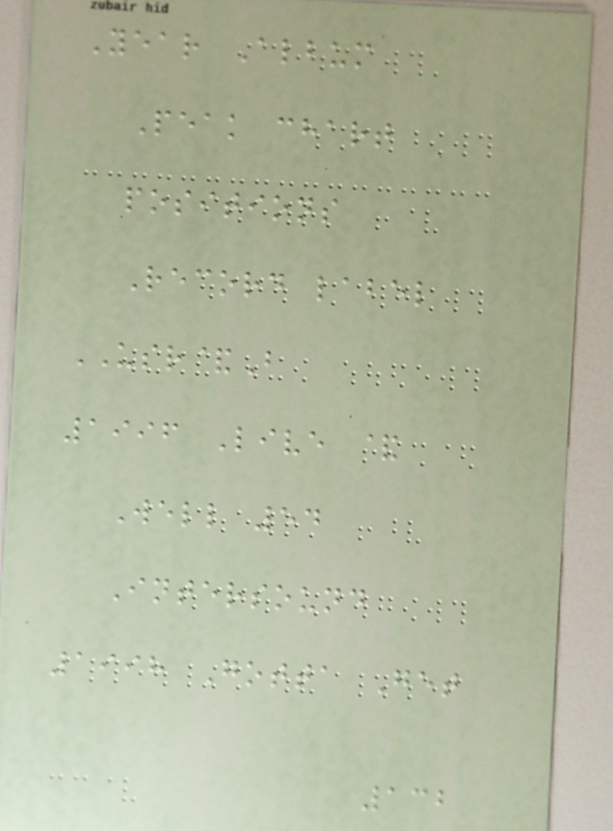Year Album
Peak chart
positions
Record label
USR&B
1996 Live &
Well 54
Intersound
1998 Gotta Get
132
